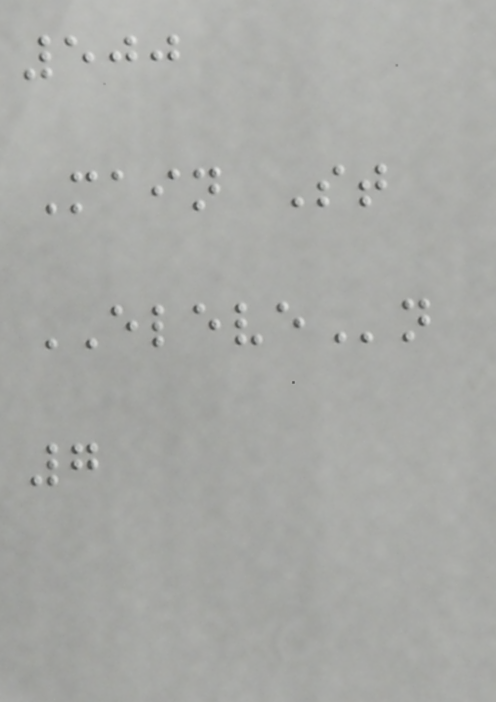500
Main St
ELEVEn
7
